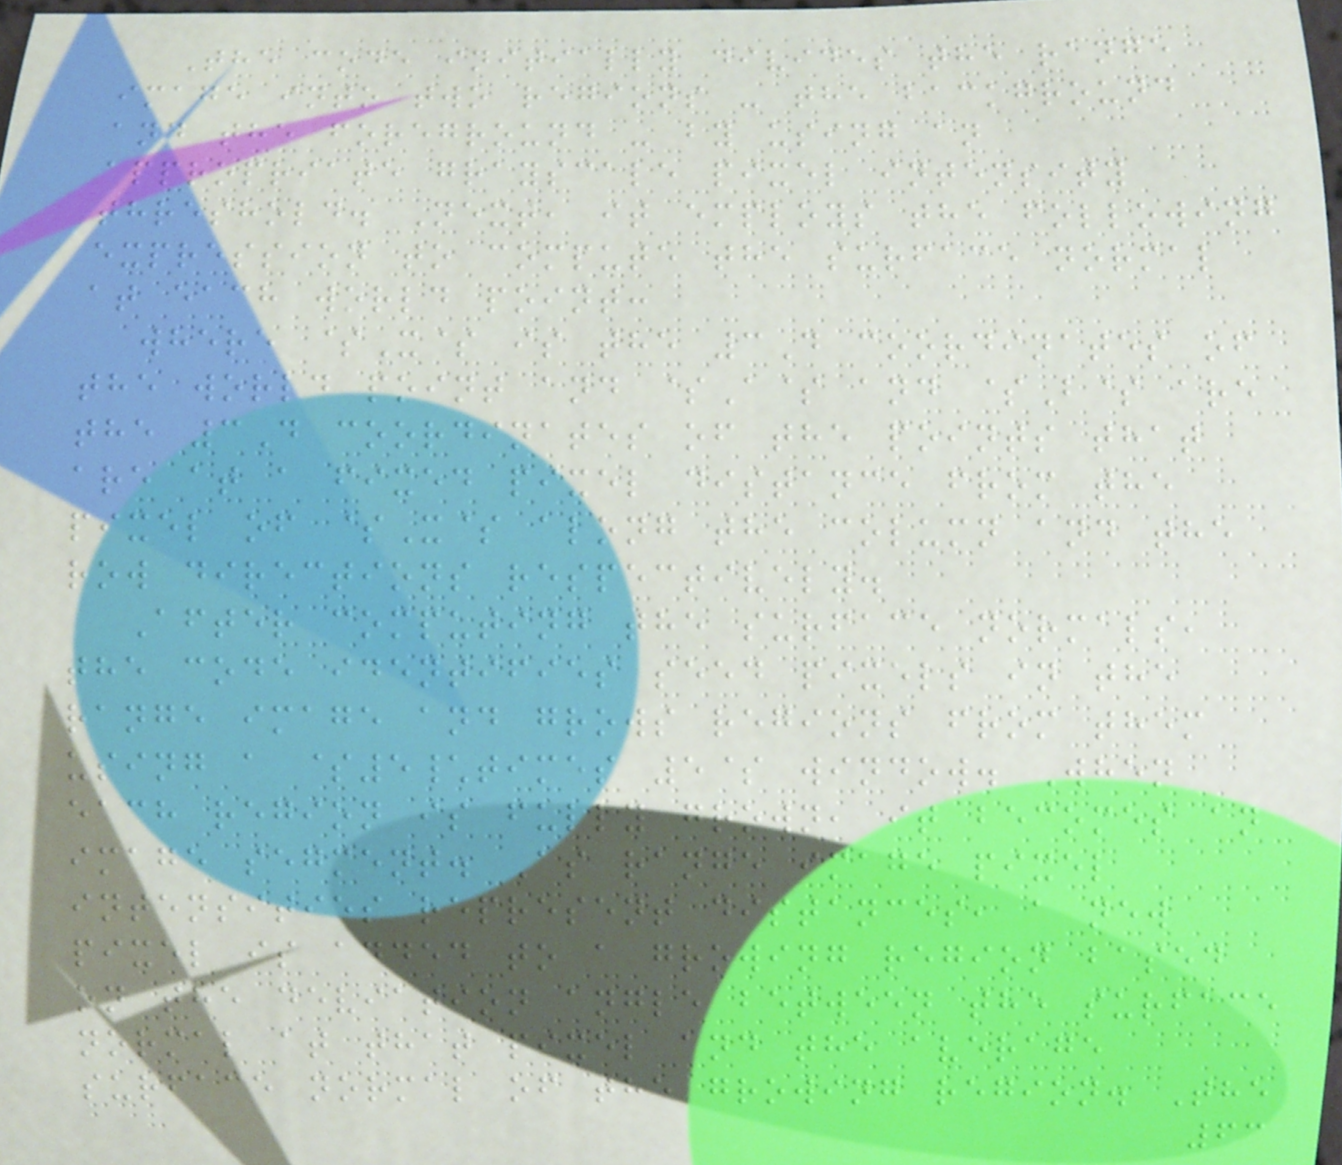The code initially divides the range
image into two regions - the background
and the foreground - by using an
appropriate grayscale pixel intensity
threshold. Next, it employs the following
expression to compute the surface normal
at each world point:
where $X$ is the 3D coordinates of
the world point and $A$ and $B$ are
the 3D coordinates of the points that
are at a fixed pixel distance from the
pixel of $X$ along the column and the
row directions respectively.
After computing the surface normals,
the code identifies seed pixels in the
range image and grows regions from them
using a $5\times 5$ window. When
each region is fully grown, it becomes an
image segment. As range image pixel
intensities represent distances, a new
pixel is added to a growing region based
on the deviation angle between the surface
normal at that pixel and the average
surface normal of the growing region. The
63
